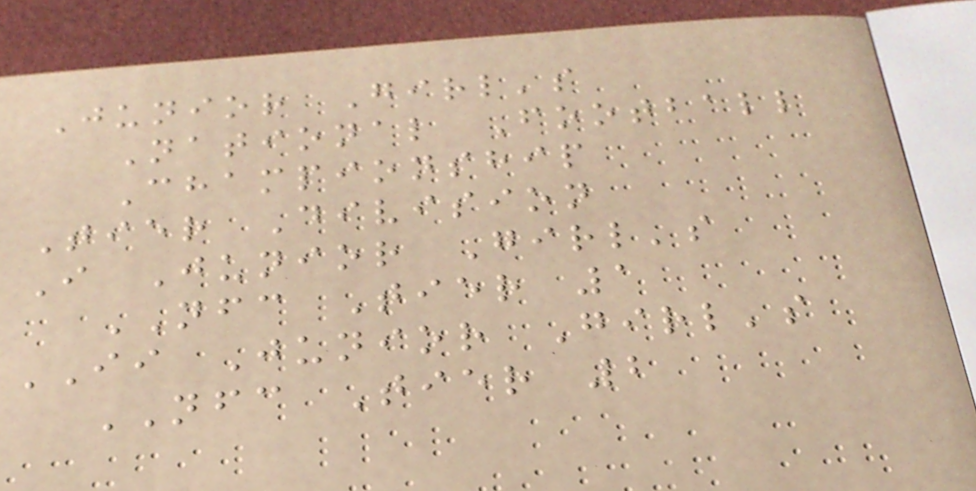Junior Girl's
National Football
Championship
Tier Division
I Junior Girl's
NFC Tier 1
II Junior Girl's
NFC Tier 2
